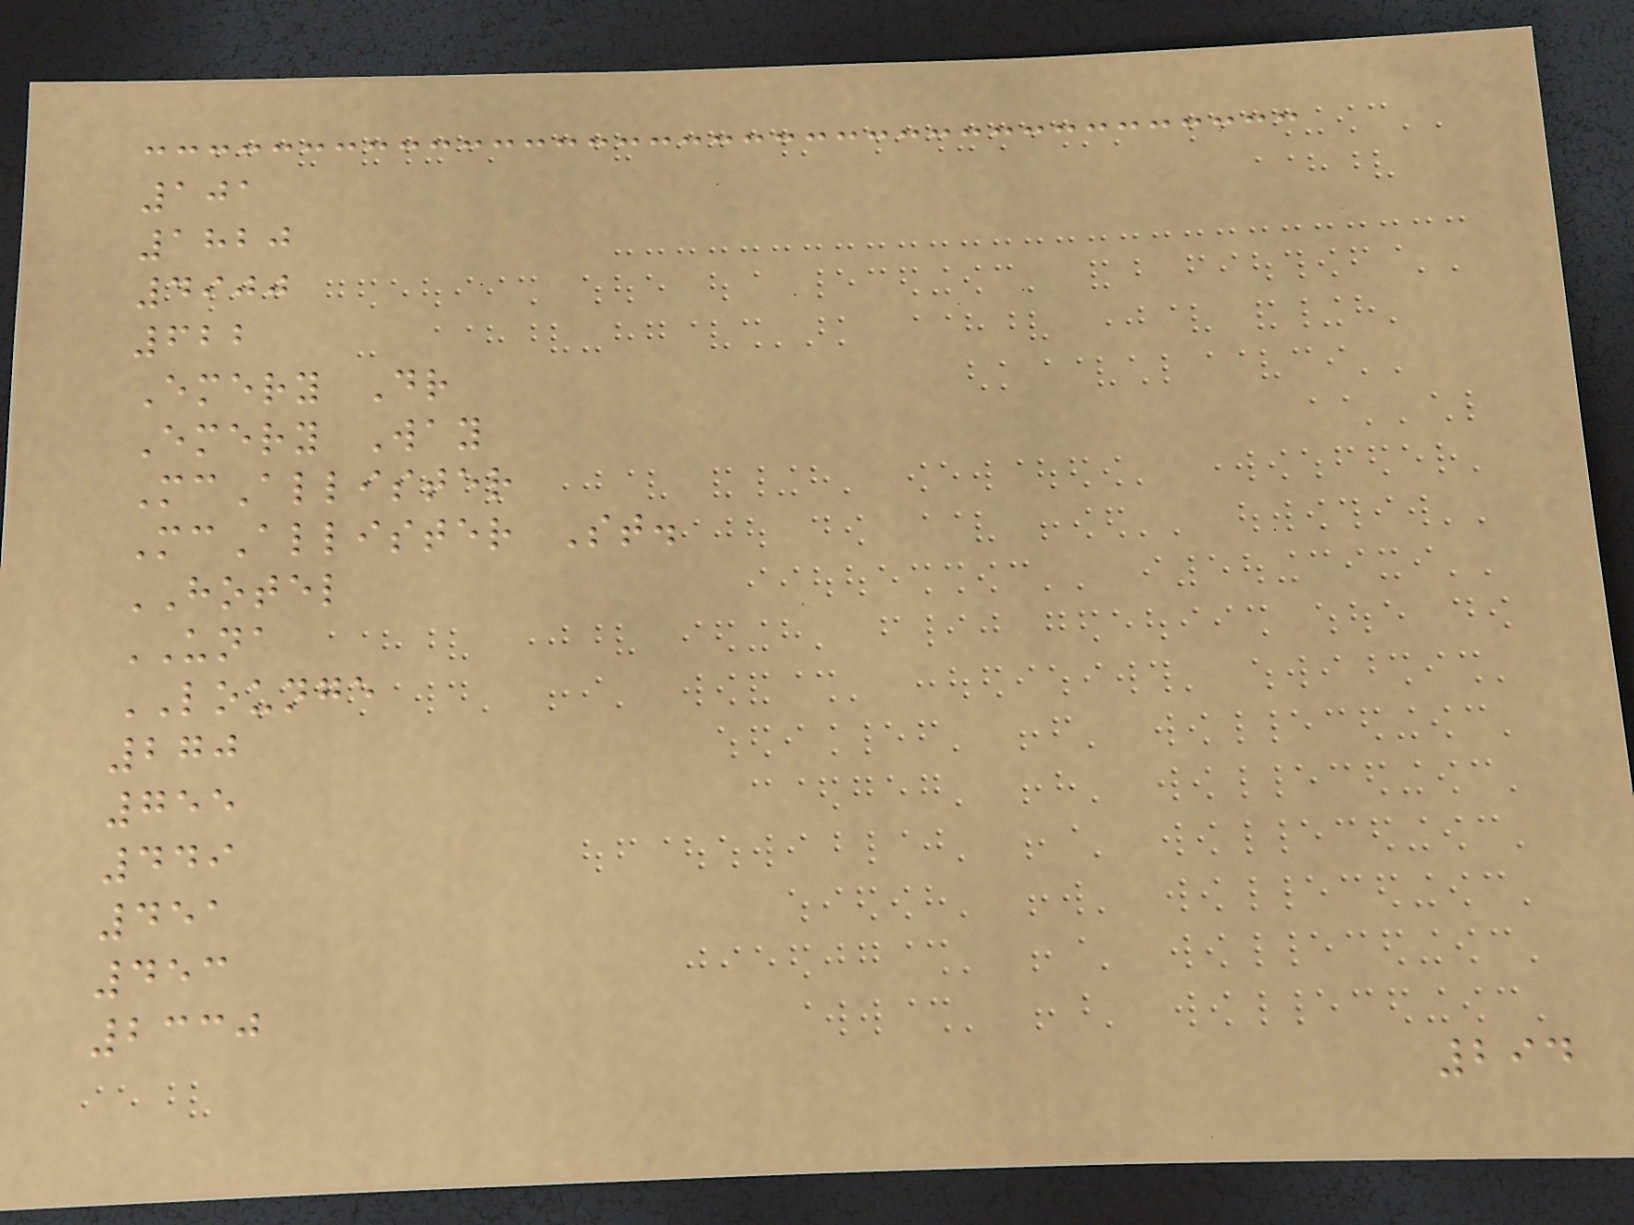101
1820
4900
622
Emery Dr
Emery Way
McAllister
McAllister St.
HOTEL
UNA
LOUNGE
270
755
449
451
453
2330
294
